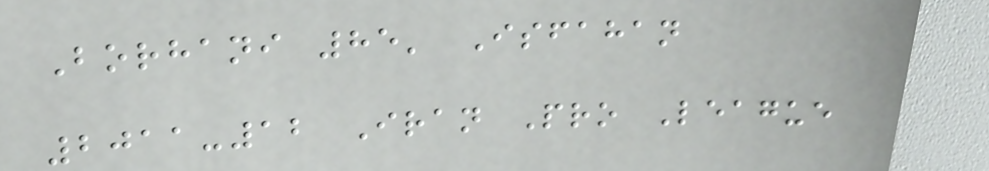Borhani 85' Isfahan
2011-12 Iran Pro League
